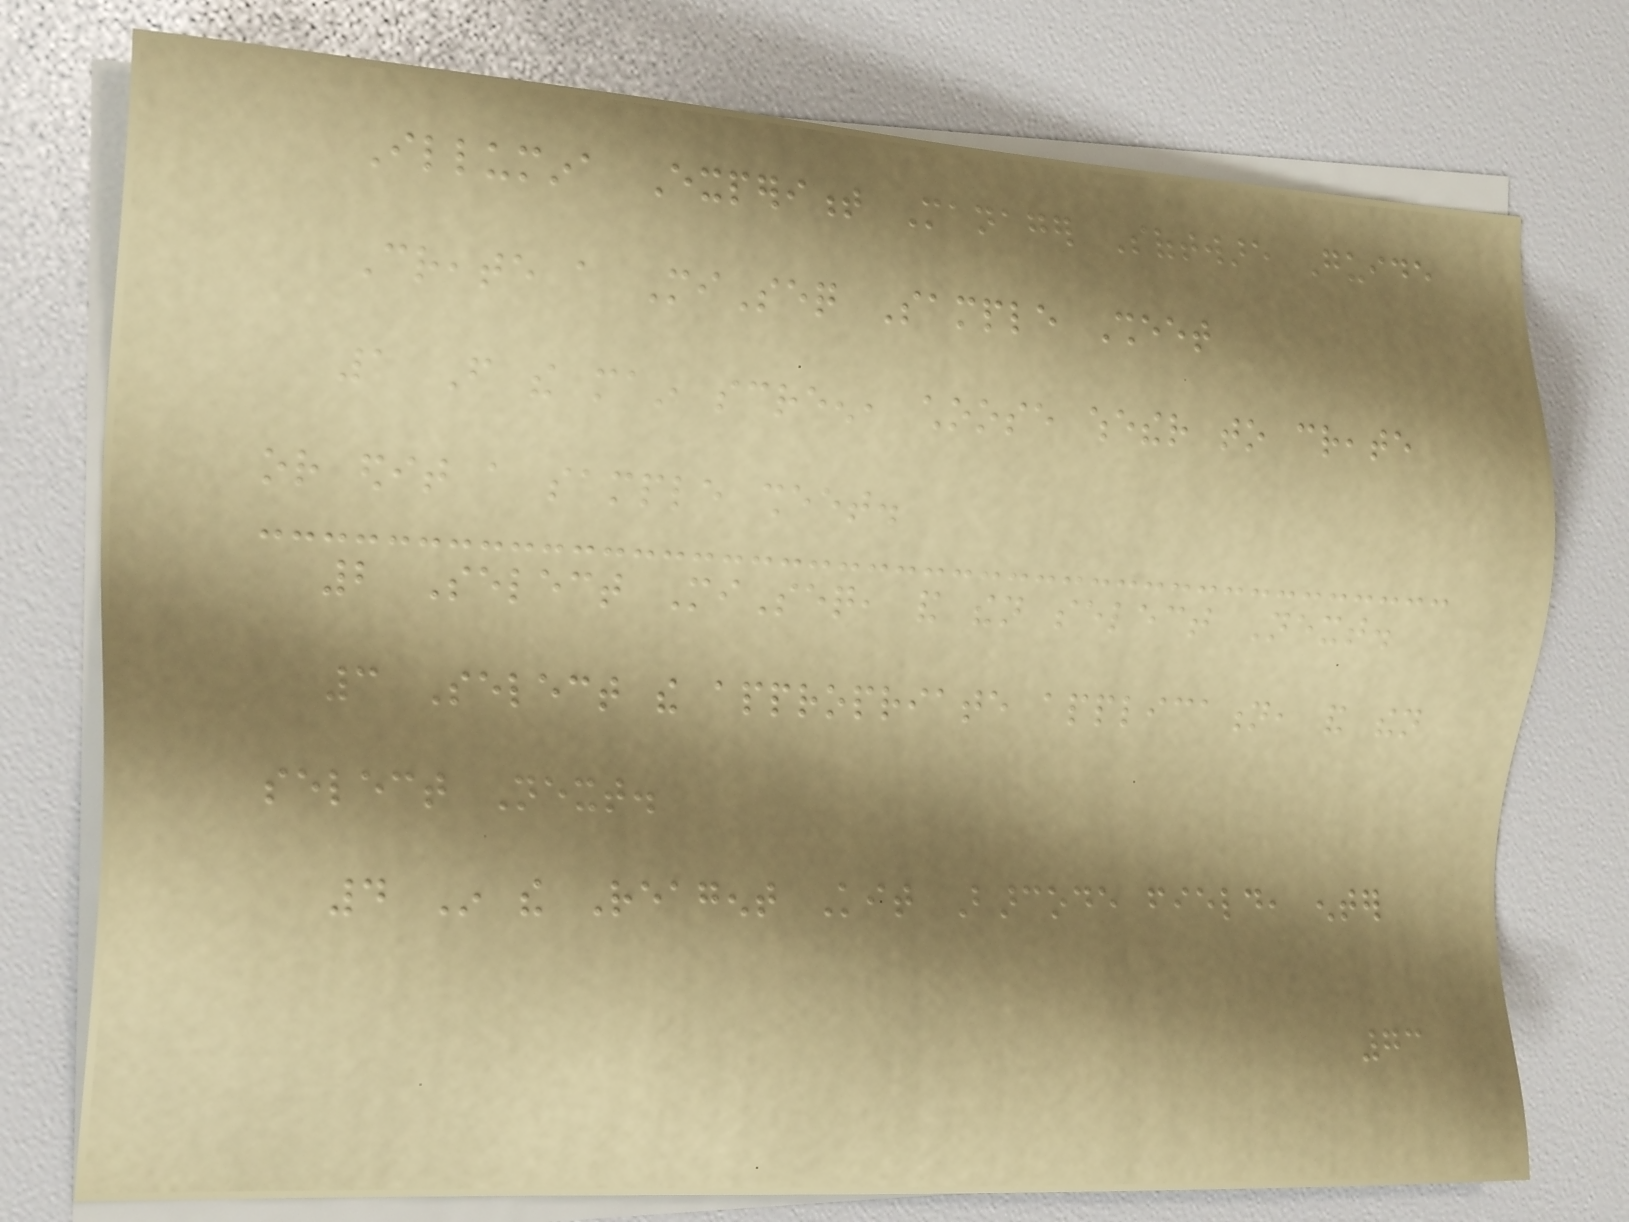Illumina Experiment Manager Software Guide
Create a MiSeq Sample Sheet
1 From the main screen, choose whether to create
or edit a sample sheet.
2 Select MiSeq, and then select Next.
3 Select the appropriate application, and then
select Next.
4 In the Reagent Kit Barcode field, enter
73
